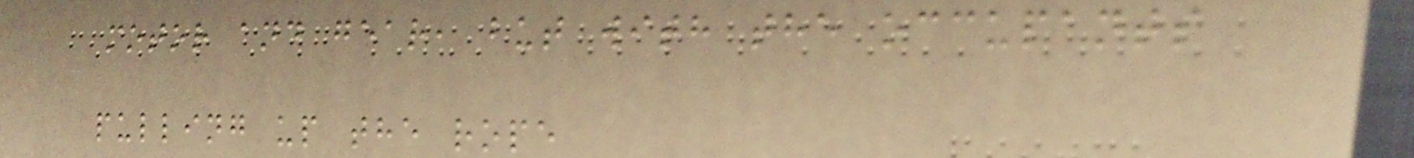motor and gear, but with the occupants
pulling up the rope
